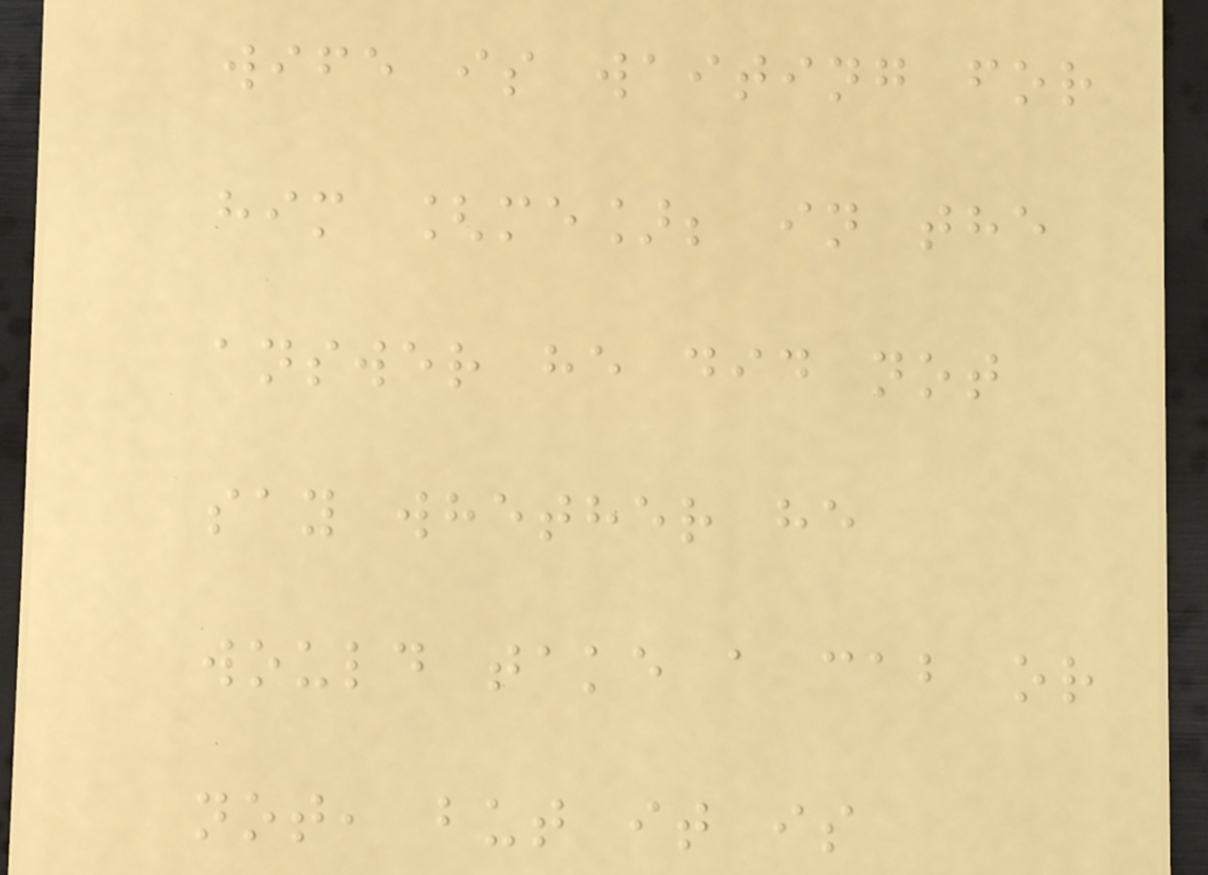wife is waiting for
him [me]; in the
answer he did not
say whether he
would take a cab or
not, but it is
